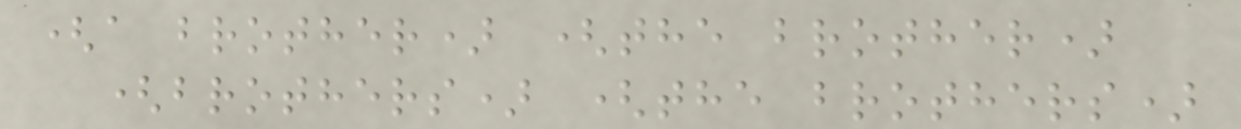(a brother) (the brother)
(brothers) (the brothers)
